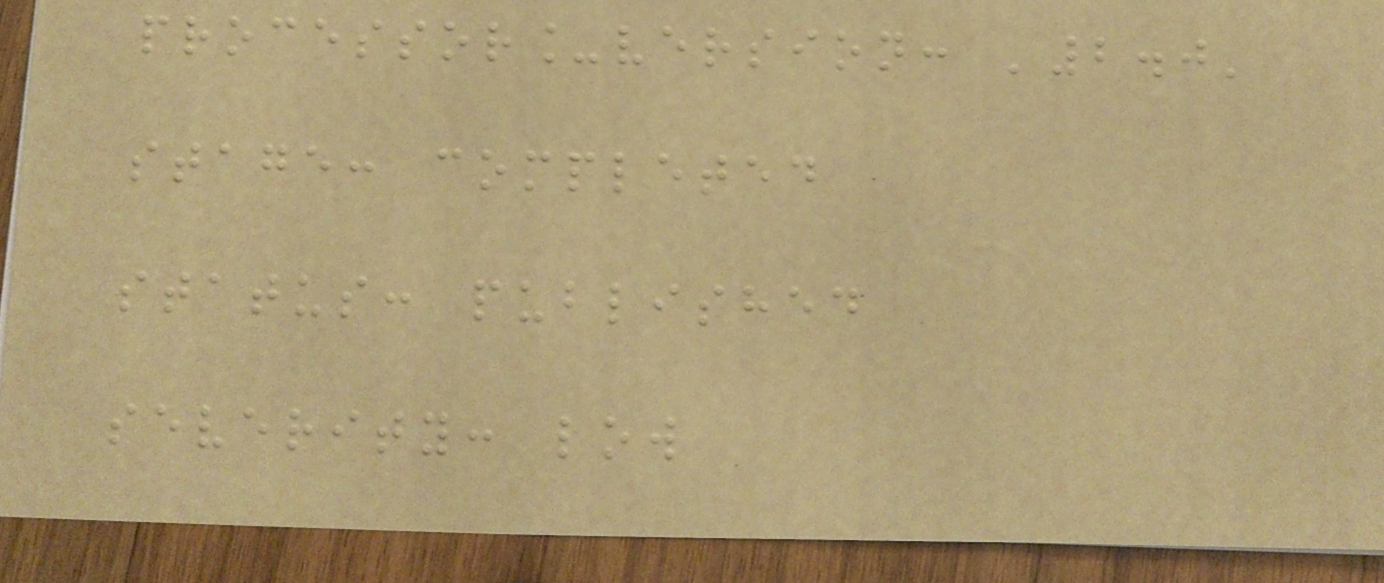processor_version: '2.0'
stage: completed
status: published
severity: low
